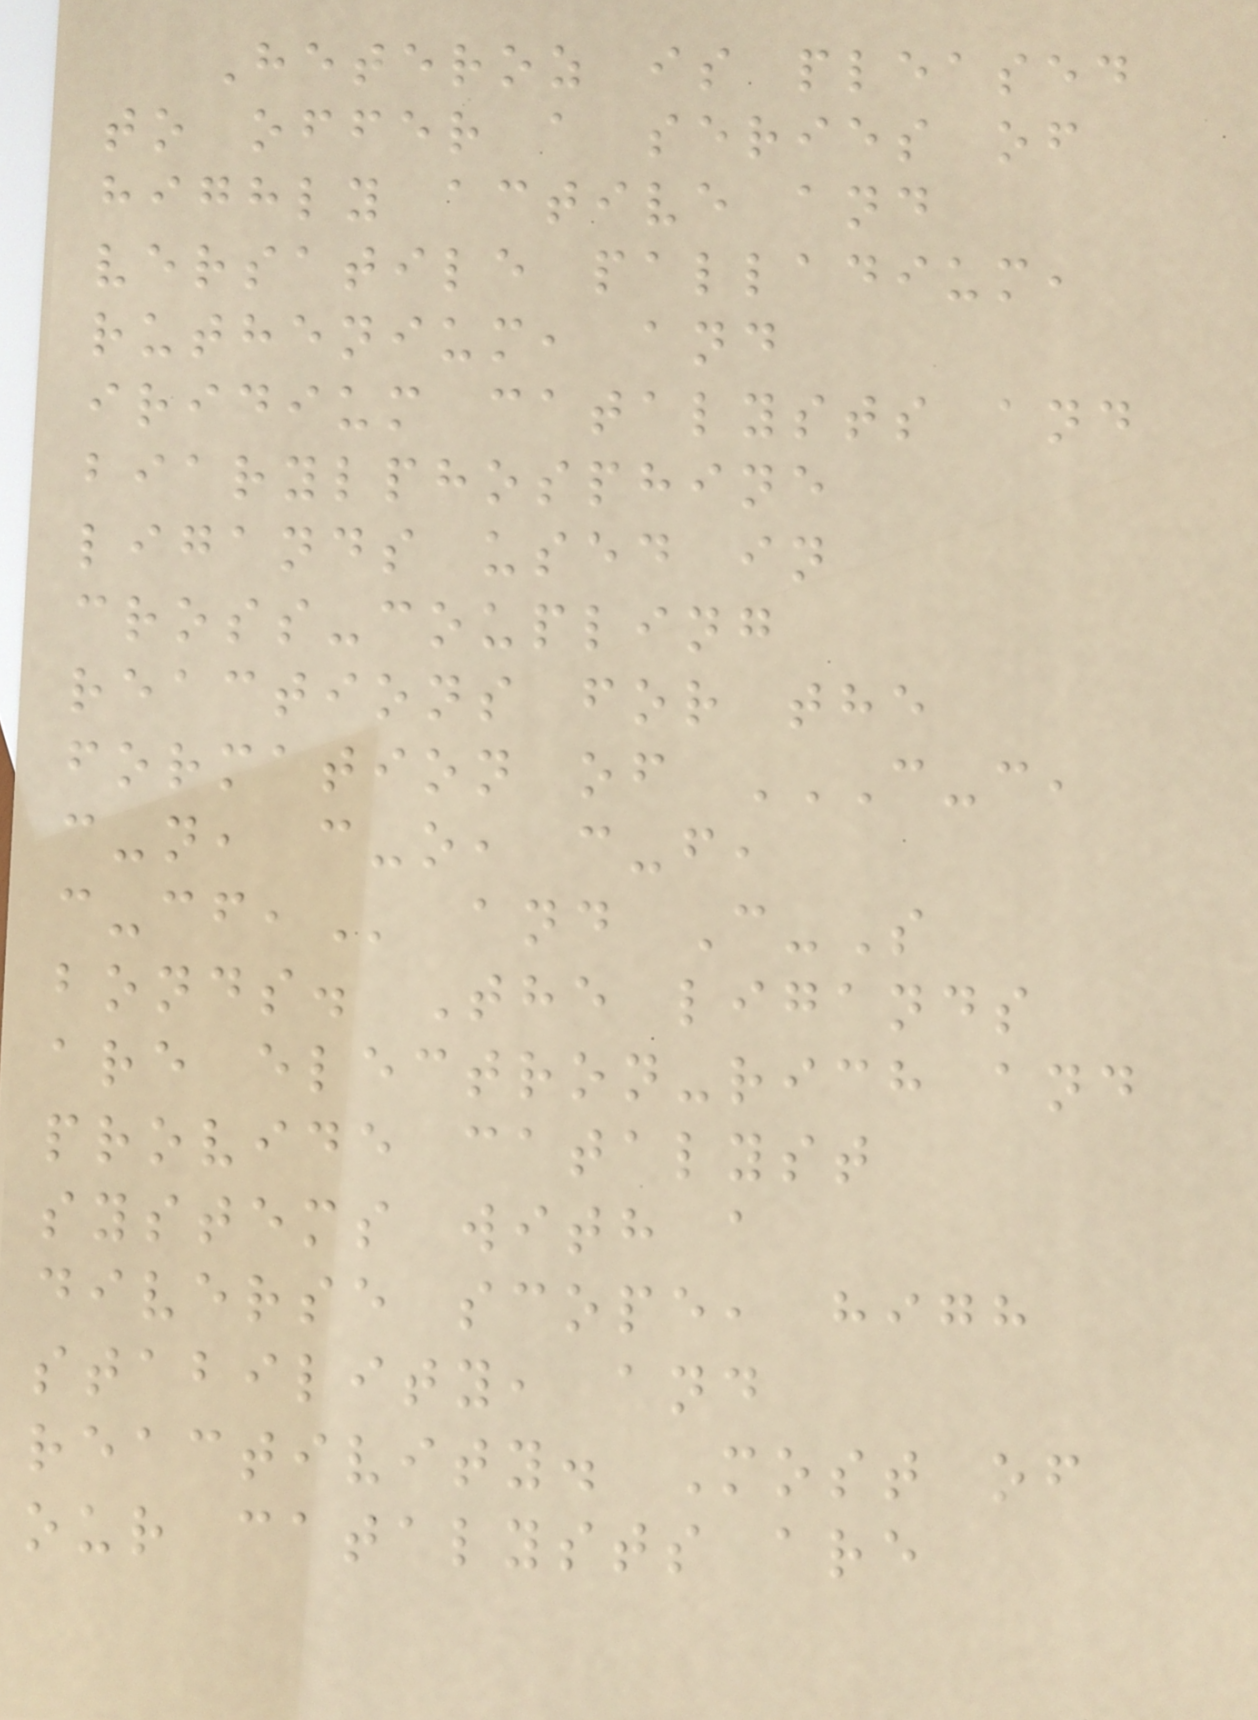Heteroz is pleased
to offer a series of
highly active and
versatile palladium,
ruthenium, and
iridium catalysts and
biarylphosphine
ligands used in
cross-coupling
reactions for the
formation of C-C,
C-N, C-O, C-F,
C-CF, and C-S
bonds. The ligands
are electron-rich and
provide catalyst
systems with a
diverse scope, high
stability, and
reactivity. Most of
our catalysts are
